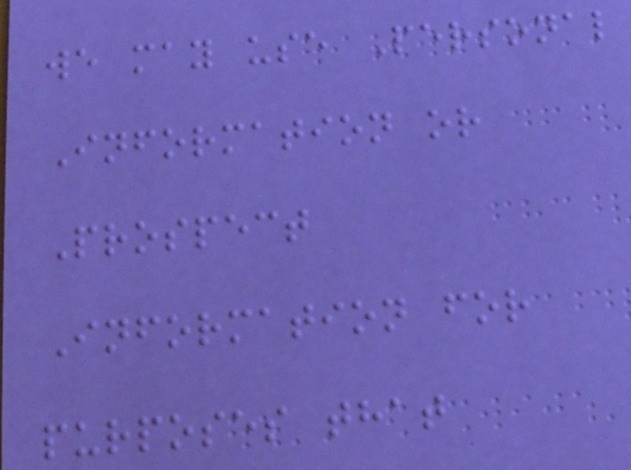we may use Personal
Information or
Prospect
Information for
purposes that
